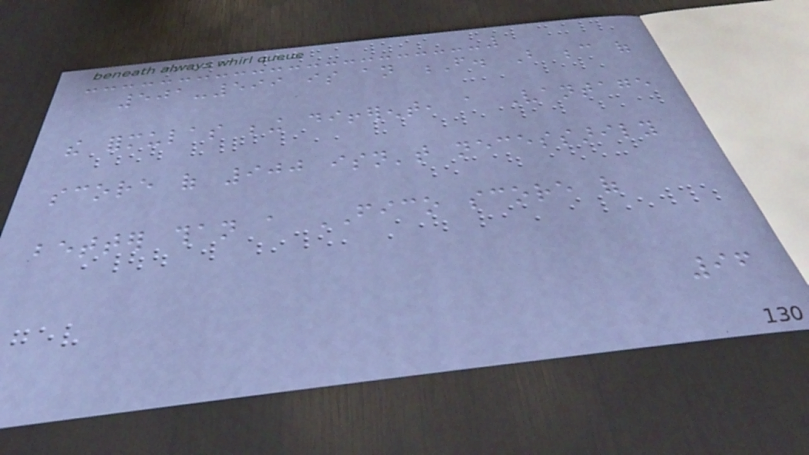501-599 is an F. But because of
the formulas being different, a Vantage
score of 900 isn't necessarily
better than a FICO score of
96
